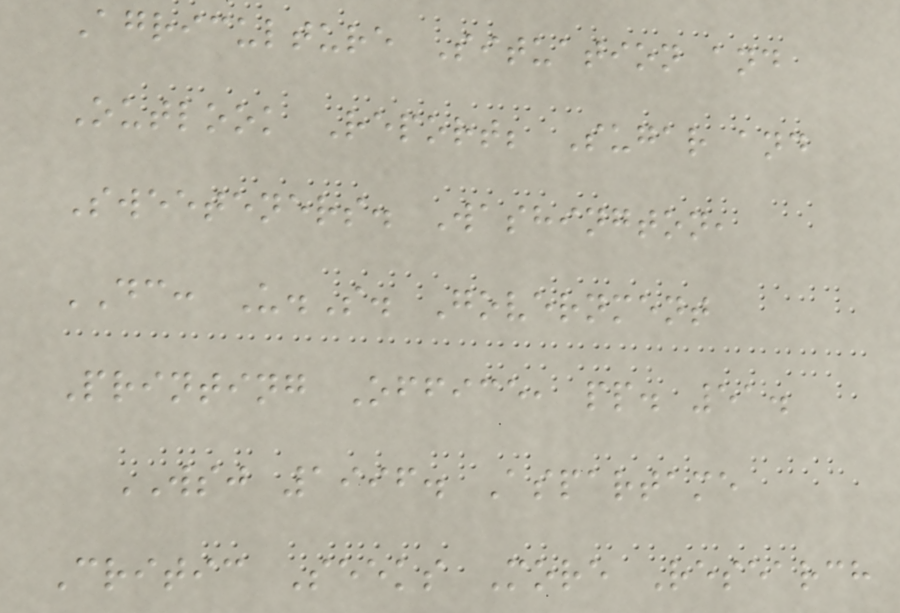Agriculture Situation and
Outlook Report; Sugar and
Sweeteners. Washington,
DC: U.S. Government
Printing Office, pp. 51.
WSJ 1996. Aspartame
Critic Seeks More Research
